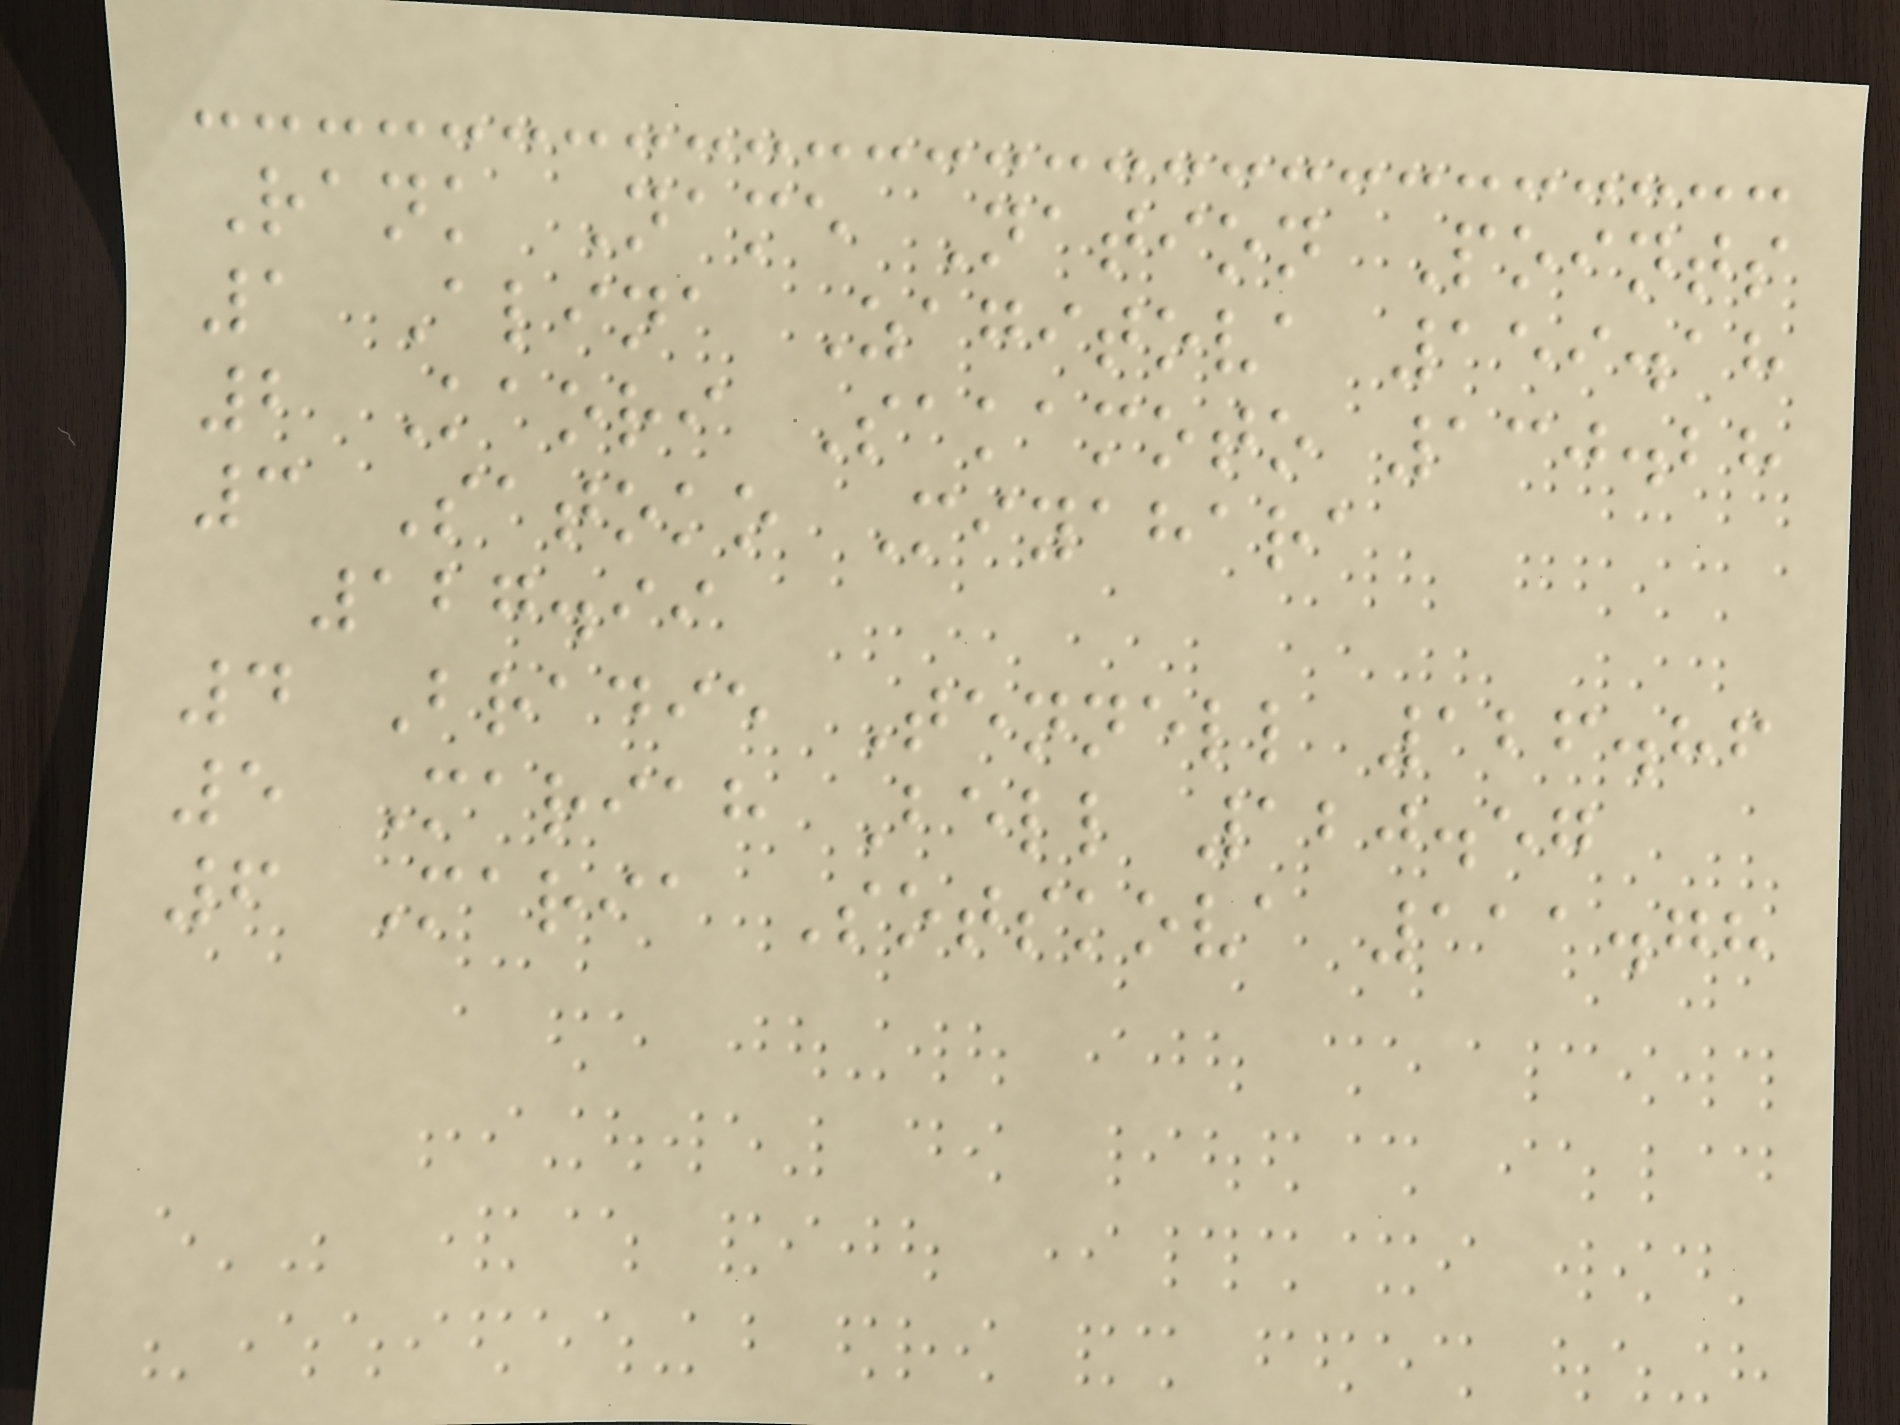Rank Name Nation Points
1 Alina Zagitova 159.18
2 Kaori Sakamoto 130.28
3 Satoko Miyahara
127.99
4 Bradie Tennell 126.86
5 Mariah Bell 120.57
6 Maria Sotskova 111.78
